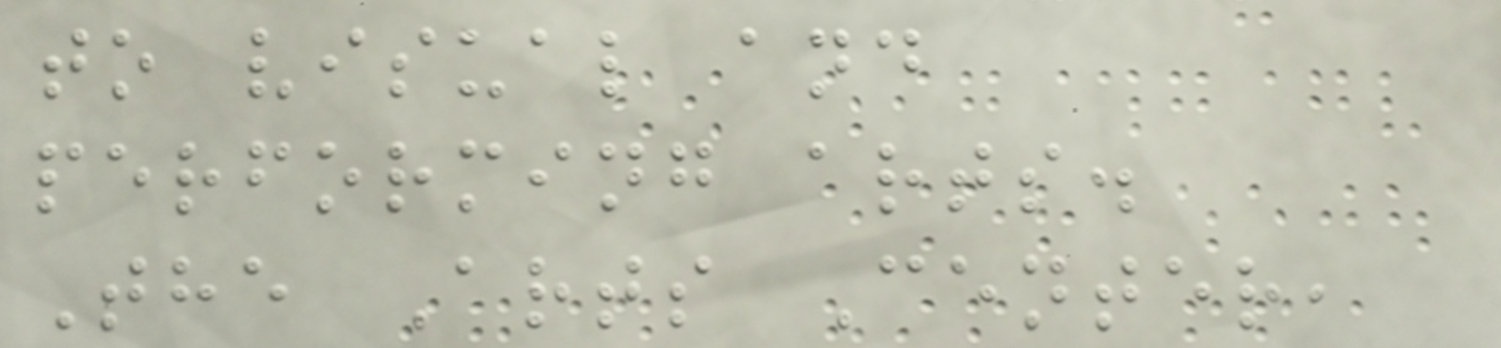to visual and
performing arts.
The Arts Center,
